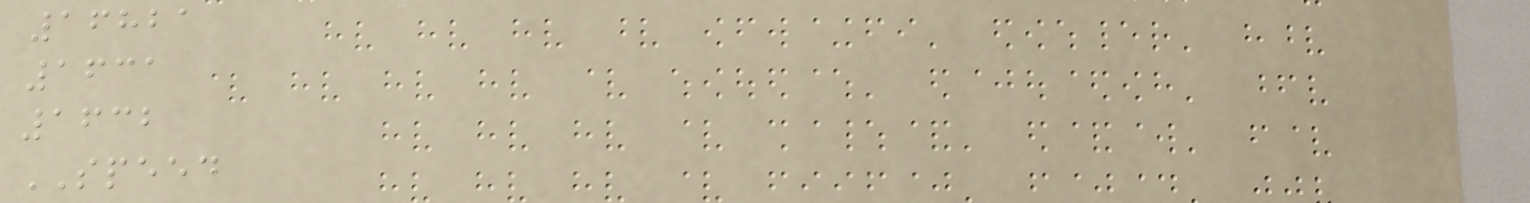16821
1631
1632
SPEED
